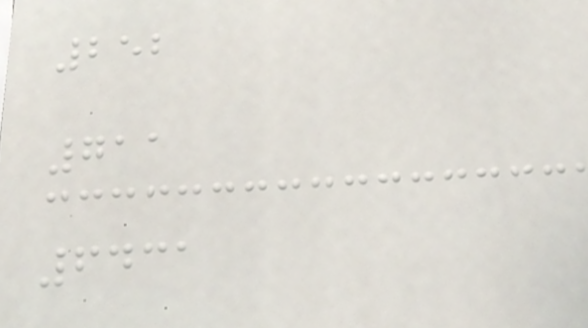252
711
6431
